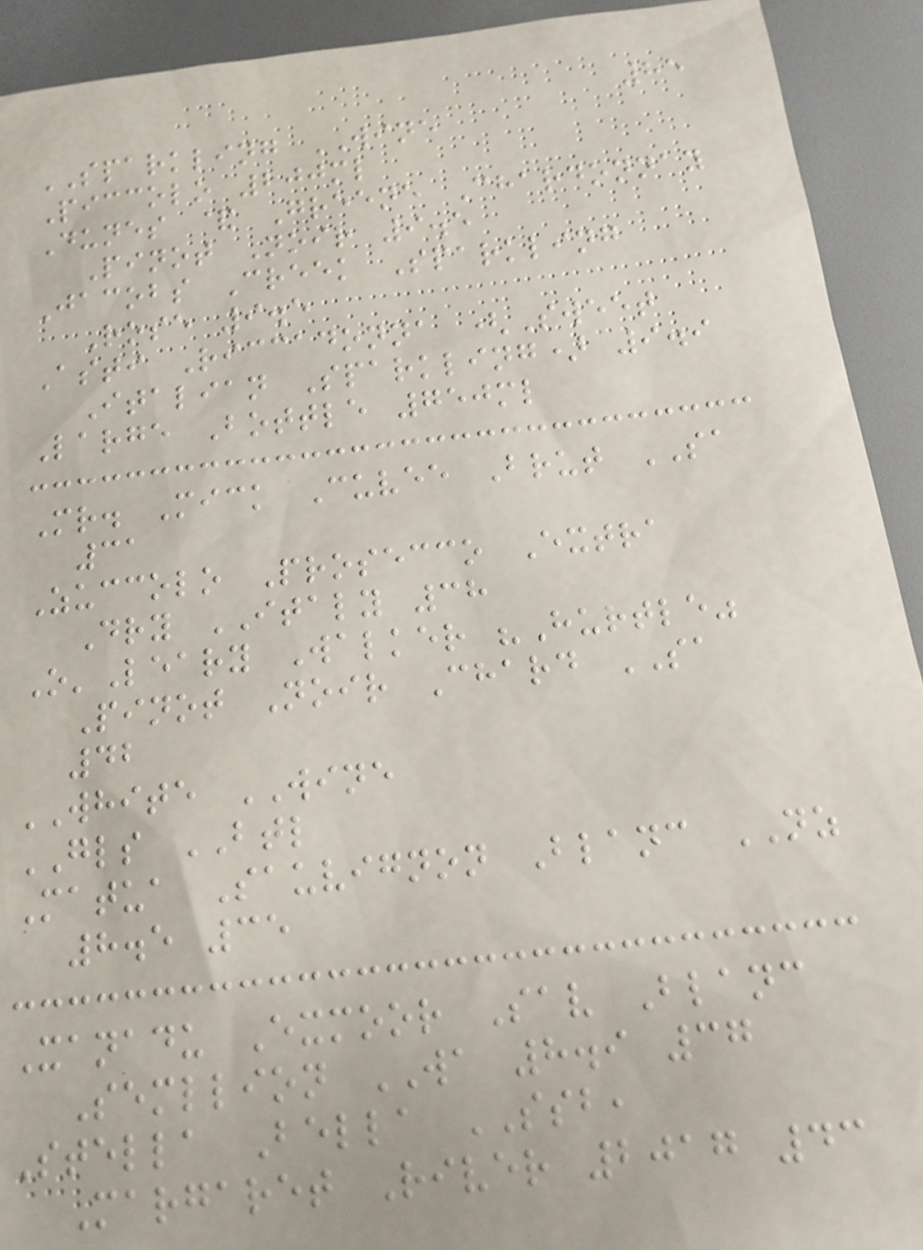85
SPARKLING WINE
Piccolo 200ml
Dunes & Greene Chardonnay
Pinot Noir 9.5
Jacobs Creek Sparkling
Rose 9.5
Asti Riccadonna (Sweet
Italian Sparkling) 9.9
Large Bottle 750ml
Mr. Mick Cuvee Brut SA
31
Zuccolo Prosecco Extra
Dry ITALY 38
O'Leary Walker "Hurtle"
Pinot Noir Chard SA
42
WHITE WINE
GLS BTL
Matua Sauvignon Blanc NZ
8.5 35
Xanadu Exmoor Sav Blanc
Semllion WA 8.9 37
Stella Bella SSB,
Margaret River 2017 43
